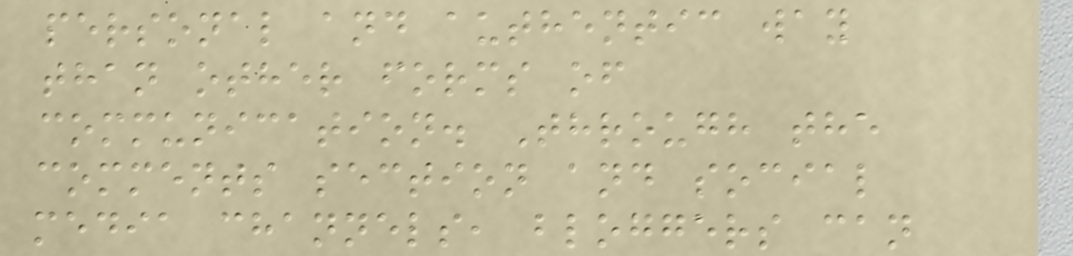personal and authentic way
than other forms of
communication. Through the
comments section and social
media channels, bloggers can
